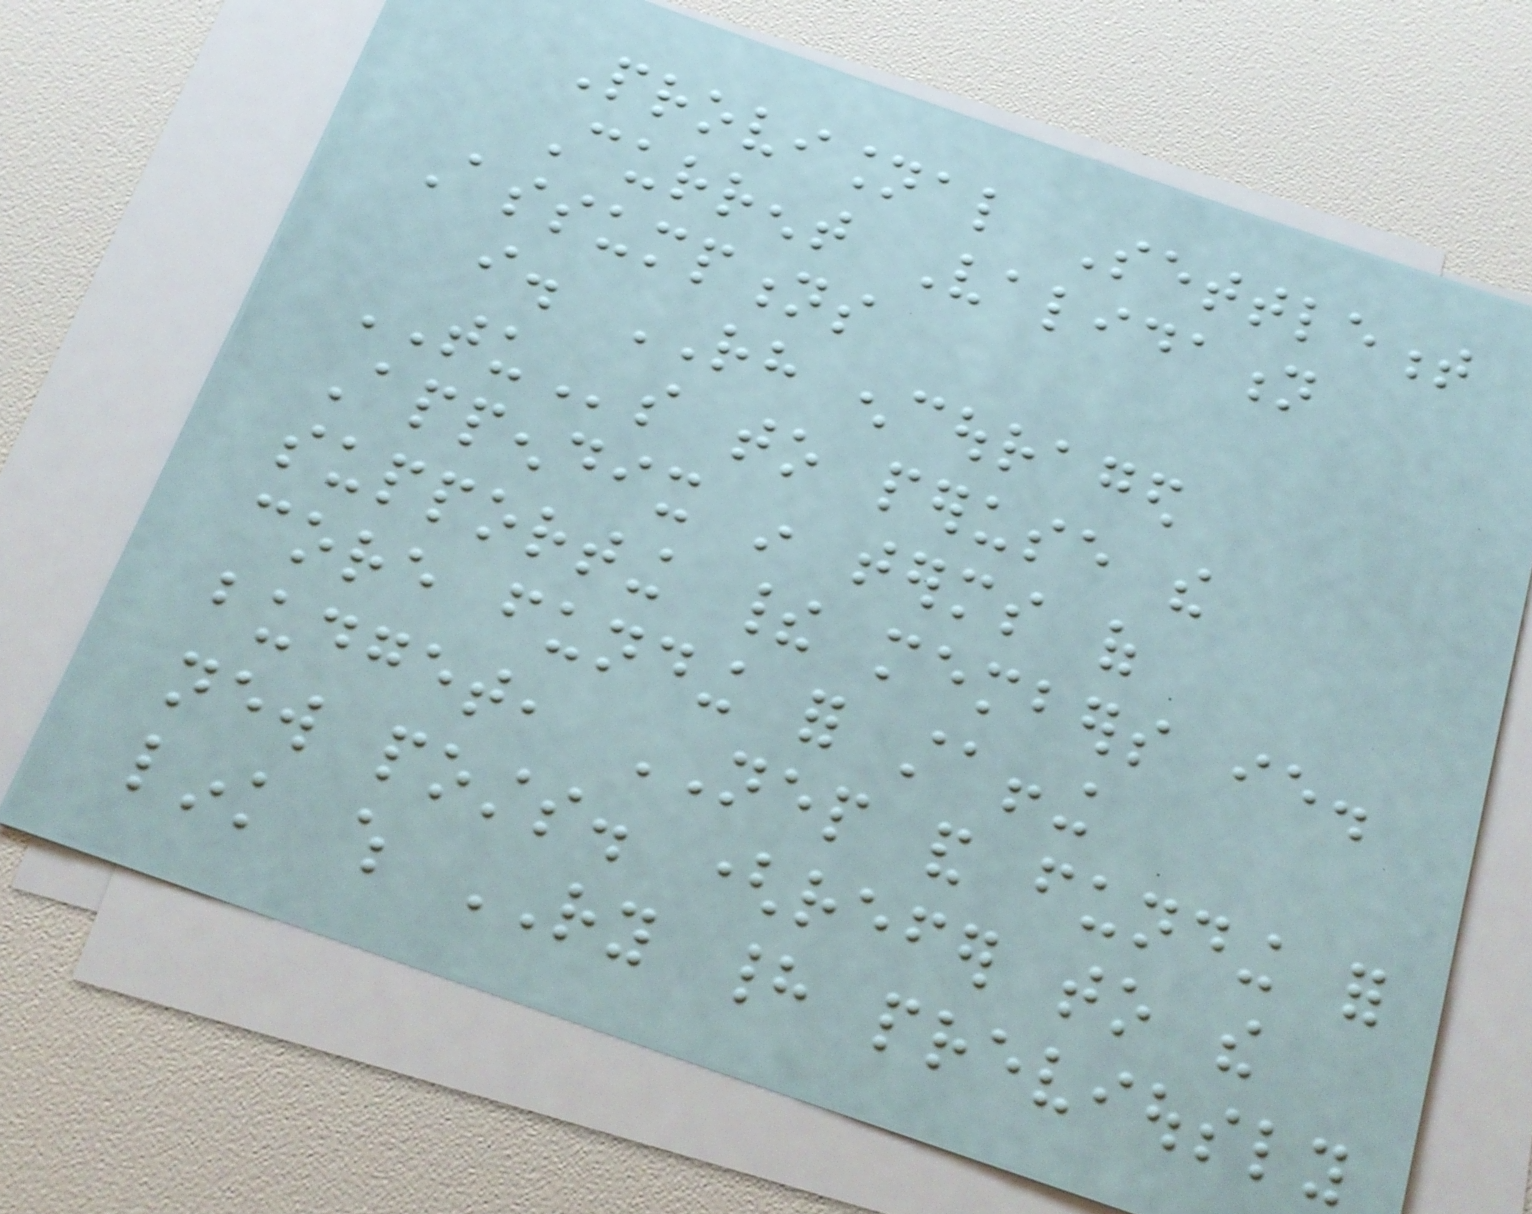Provisional Settlement
Current Validation
Assumptions
i. RH encouraged
TUs to peruse the
Appendix in terms of
supporting their members ie.
core funding for staffing
budget, NEP and funding for
new posts. (refer to the
link which RY had previously
